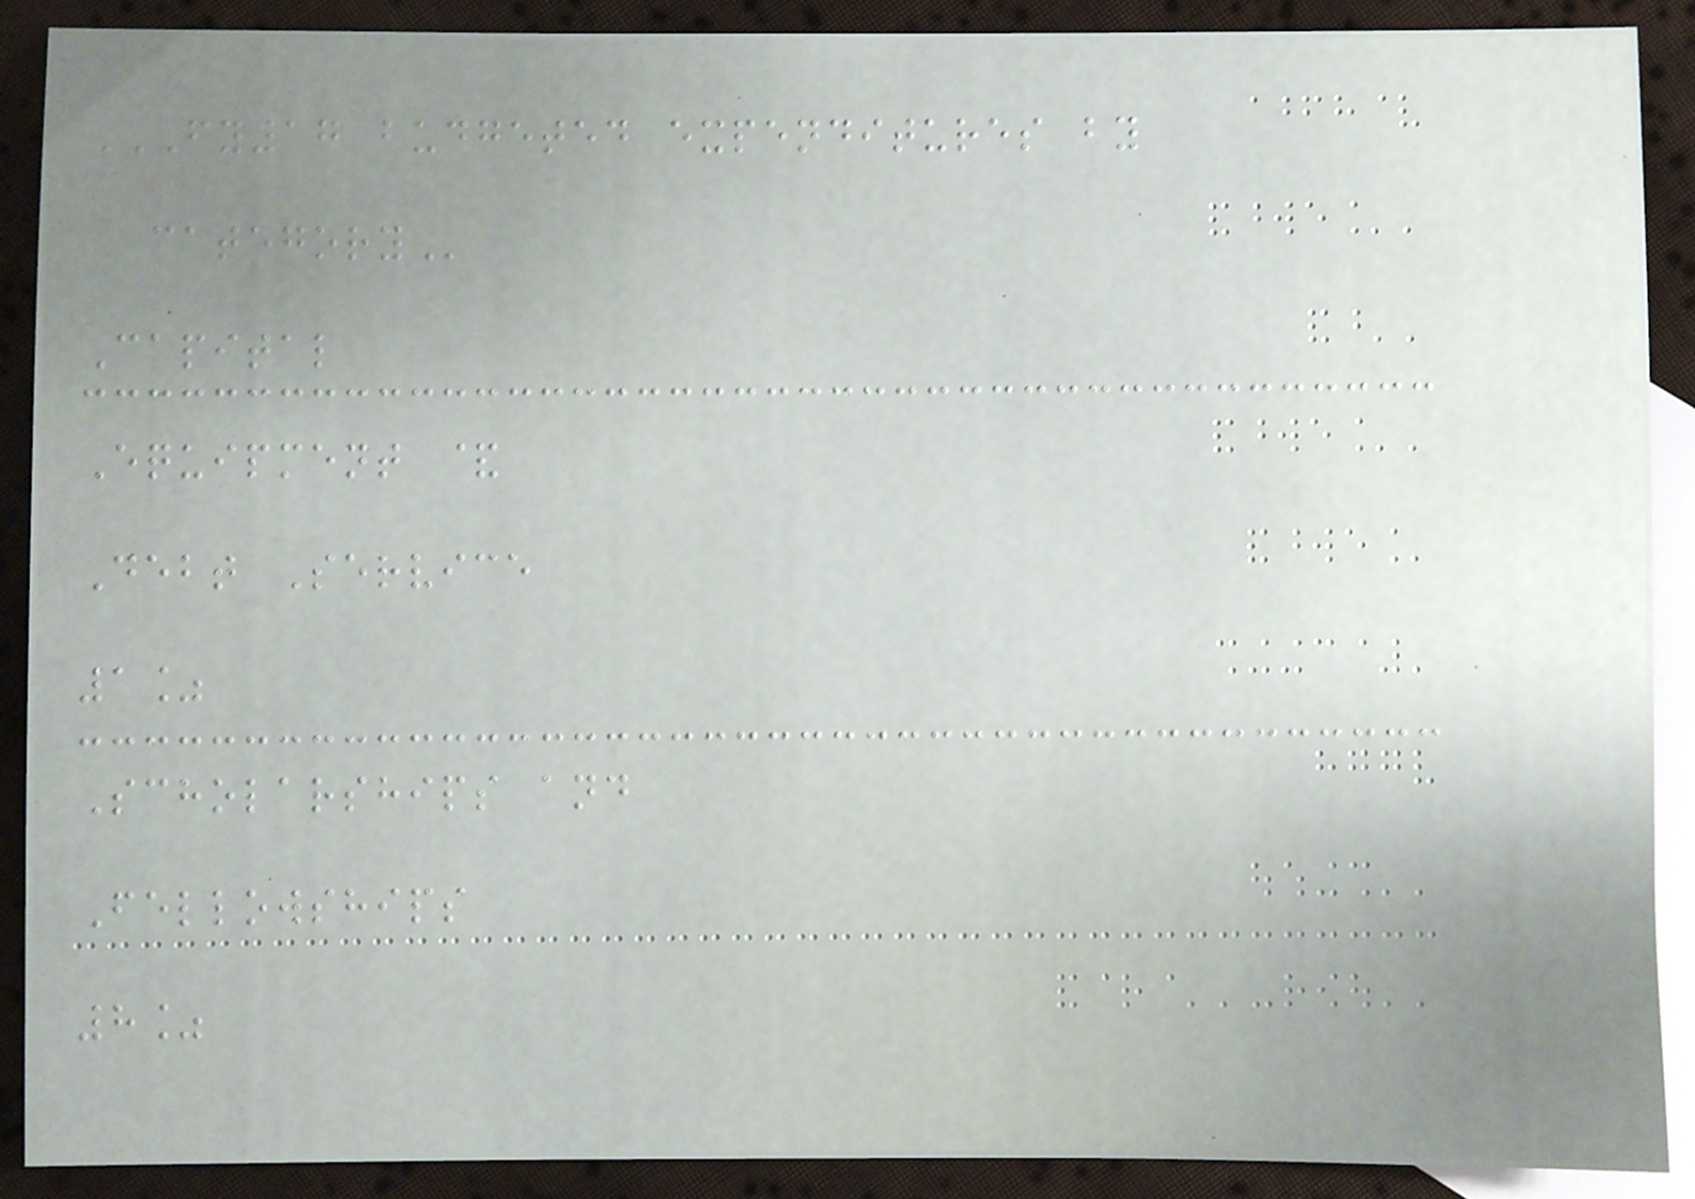FY17 BUDGETED EXPENDITURES BY
CATEGORY
Capital
Equipment &
Debt Service
1%
Scholarships and
Fellowships
8%
